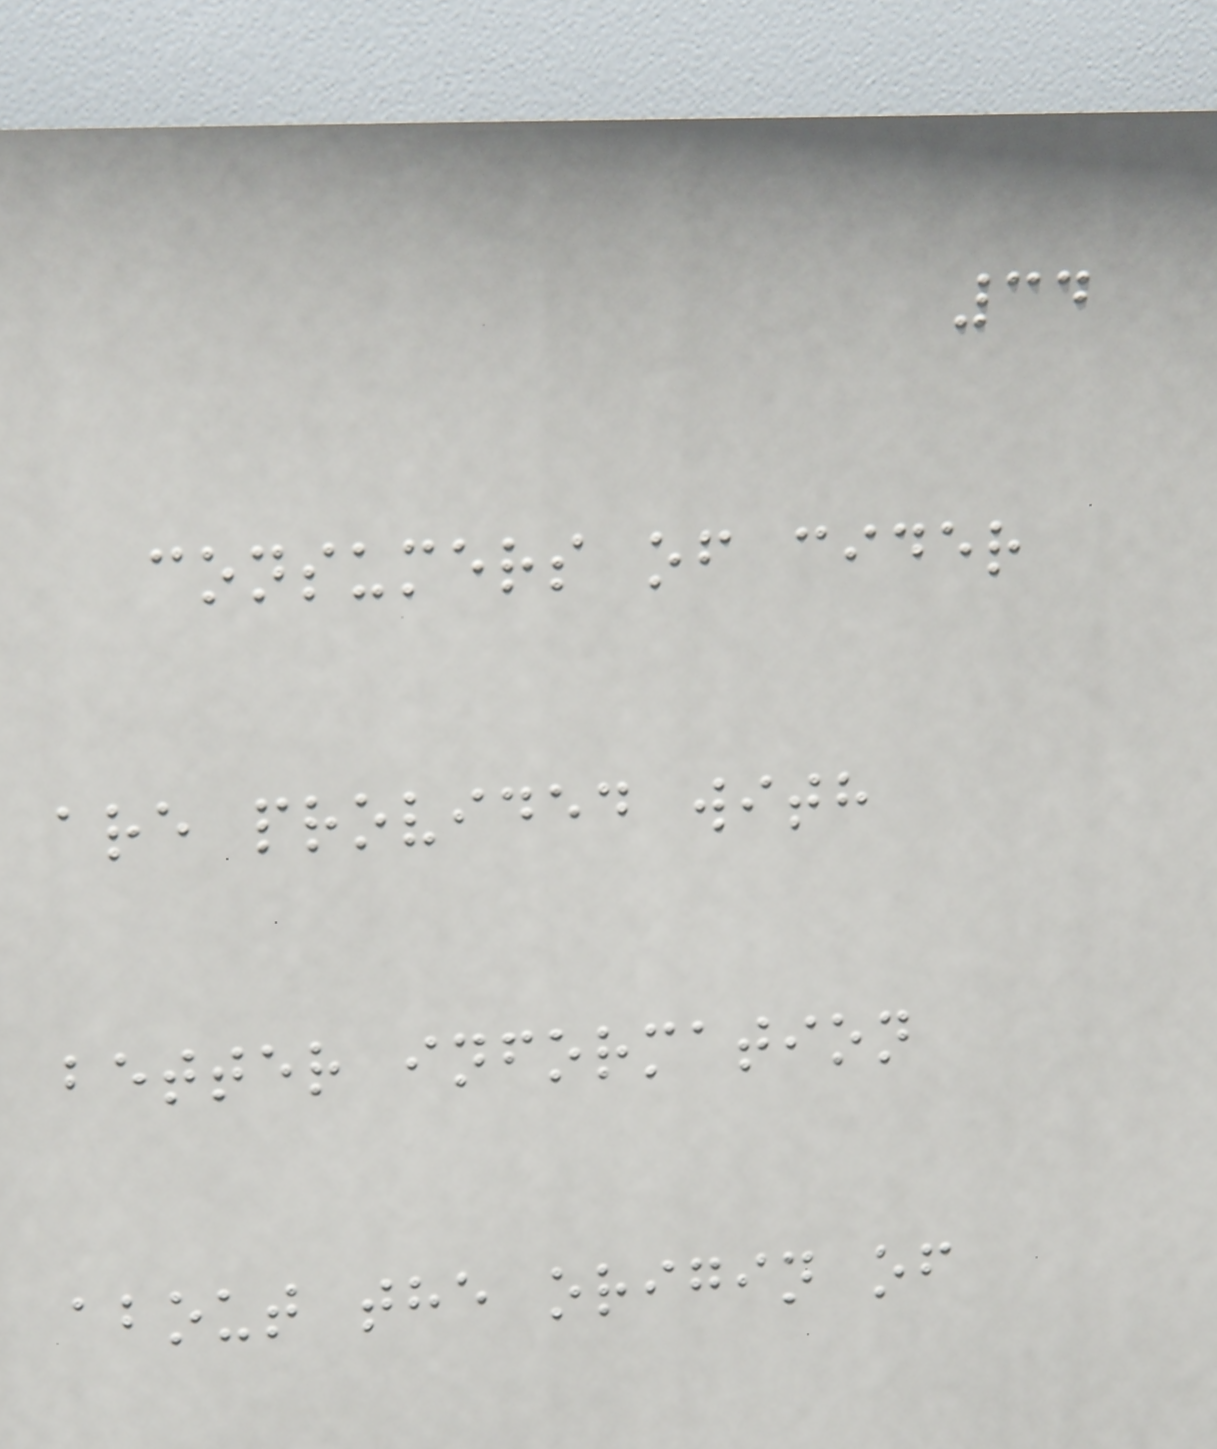34
consumers of cider
are provided with
better information
about the origin of
